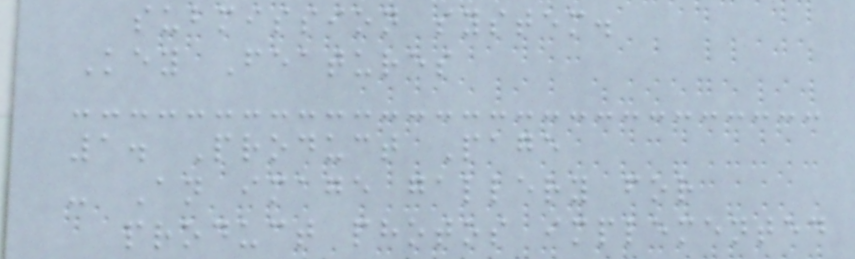submission system.
Key Features
1. Product Page
- An image gallery for
product photos implemented
